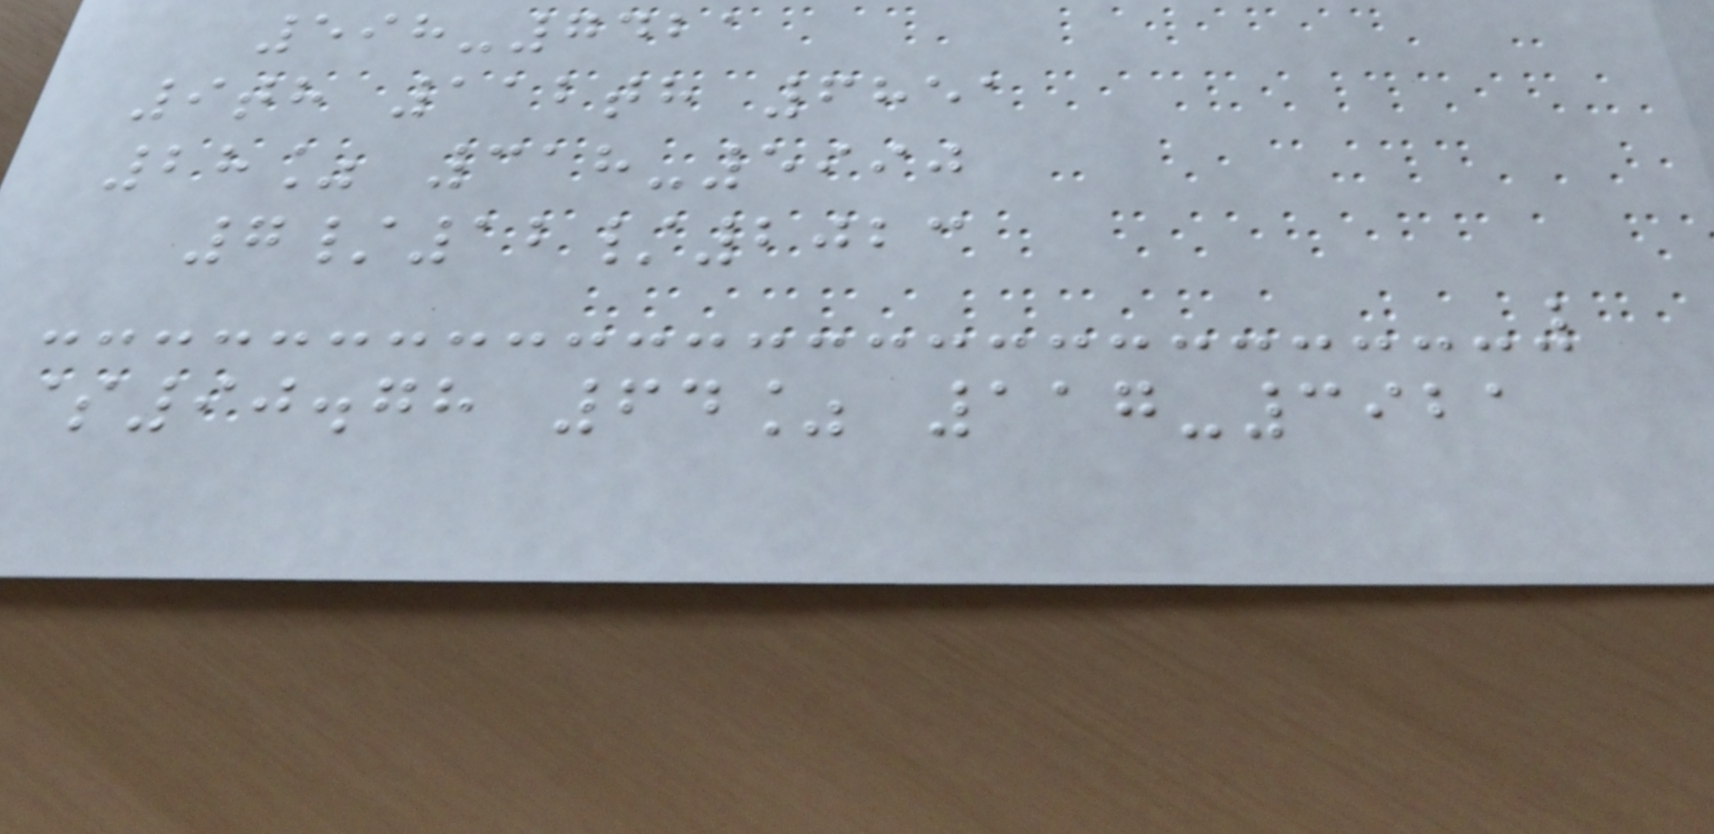598-7421
9th 112th 6851
28% 318-5990
7/12/2023
$90.78 64% 117-3921
